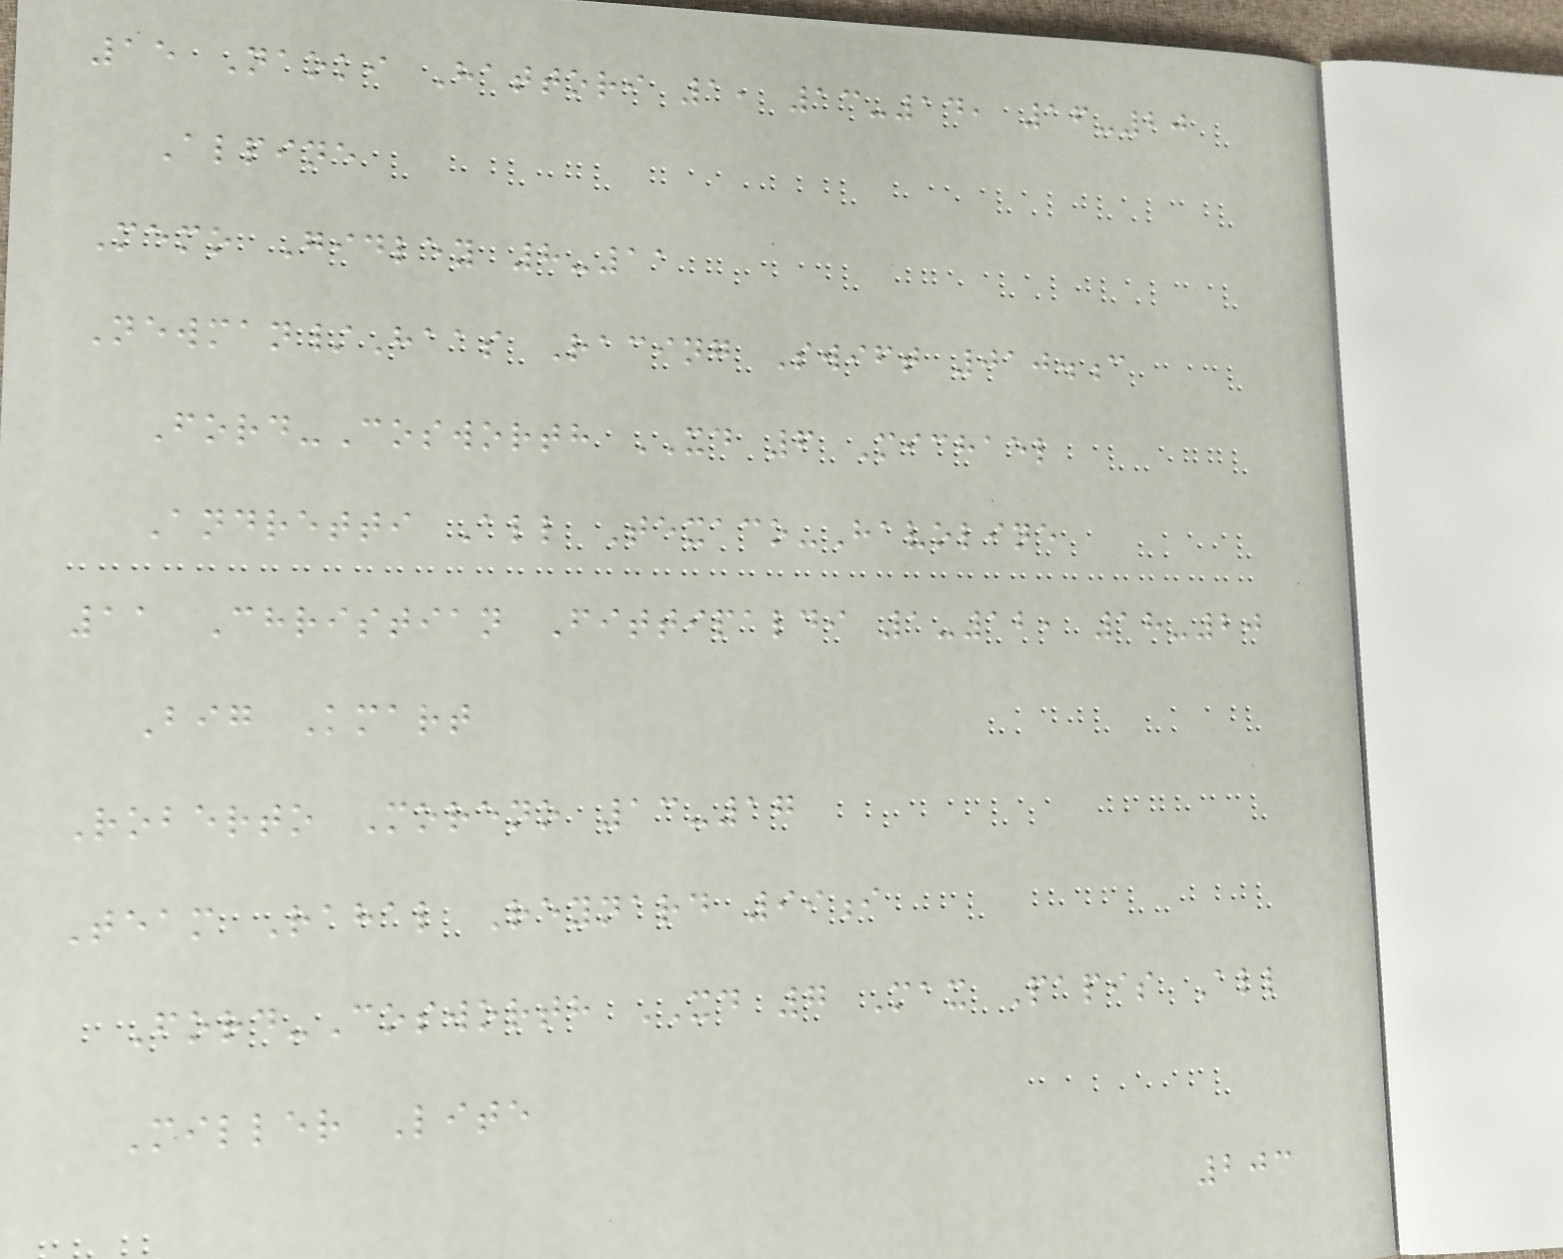15 Naoki Hattori 1, 13-14, 16-20
Alpine
Memo Gidley 8-11
Newman/Haas Racing Swift 010.c
Ford-Cosworth XD 6 Michael
Andretti All Texaco-Havoline
11 Christian Fittipaldi 1-12, 18-20
Big Kmart
Roberto Moreno 13-17
Team Rahal Reynard 99i
Ford-Cosworth XD 7 Max Papis All
Miller Lite
203
